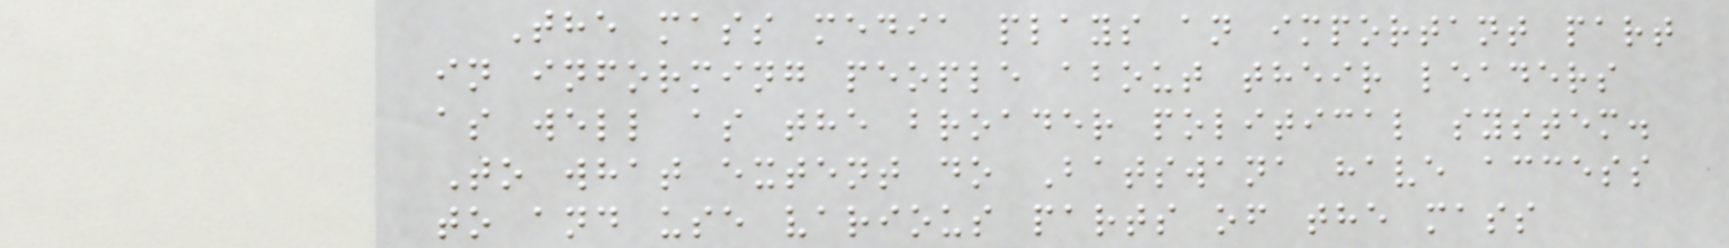The mass media plays an important part
in informing people about their leaders
as well as the broader political system.
To what extent do Batswana have access
to and use various parts of the mass
